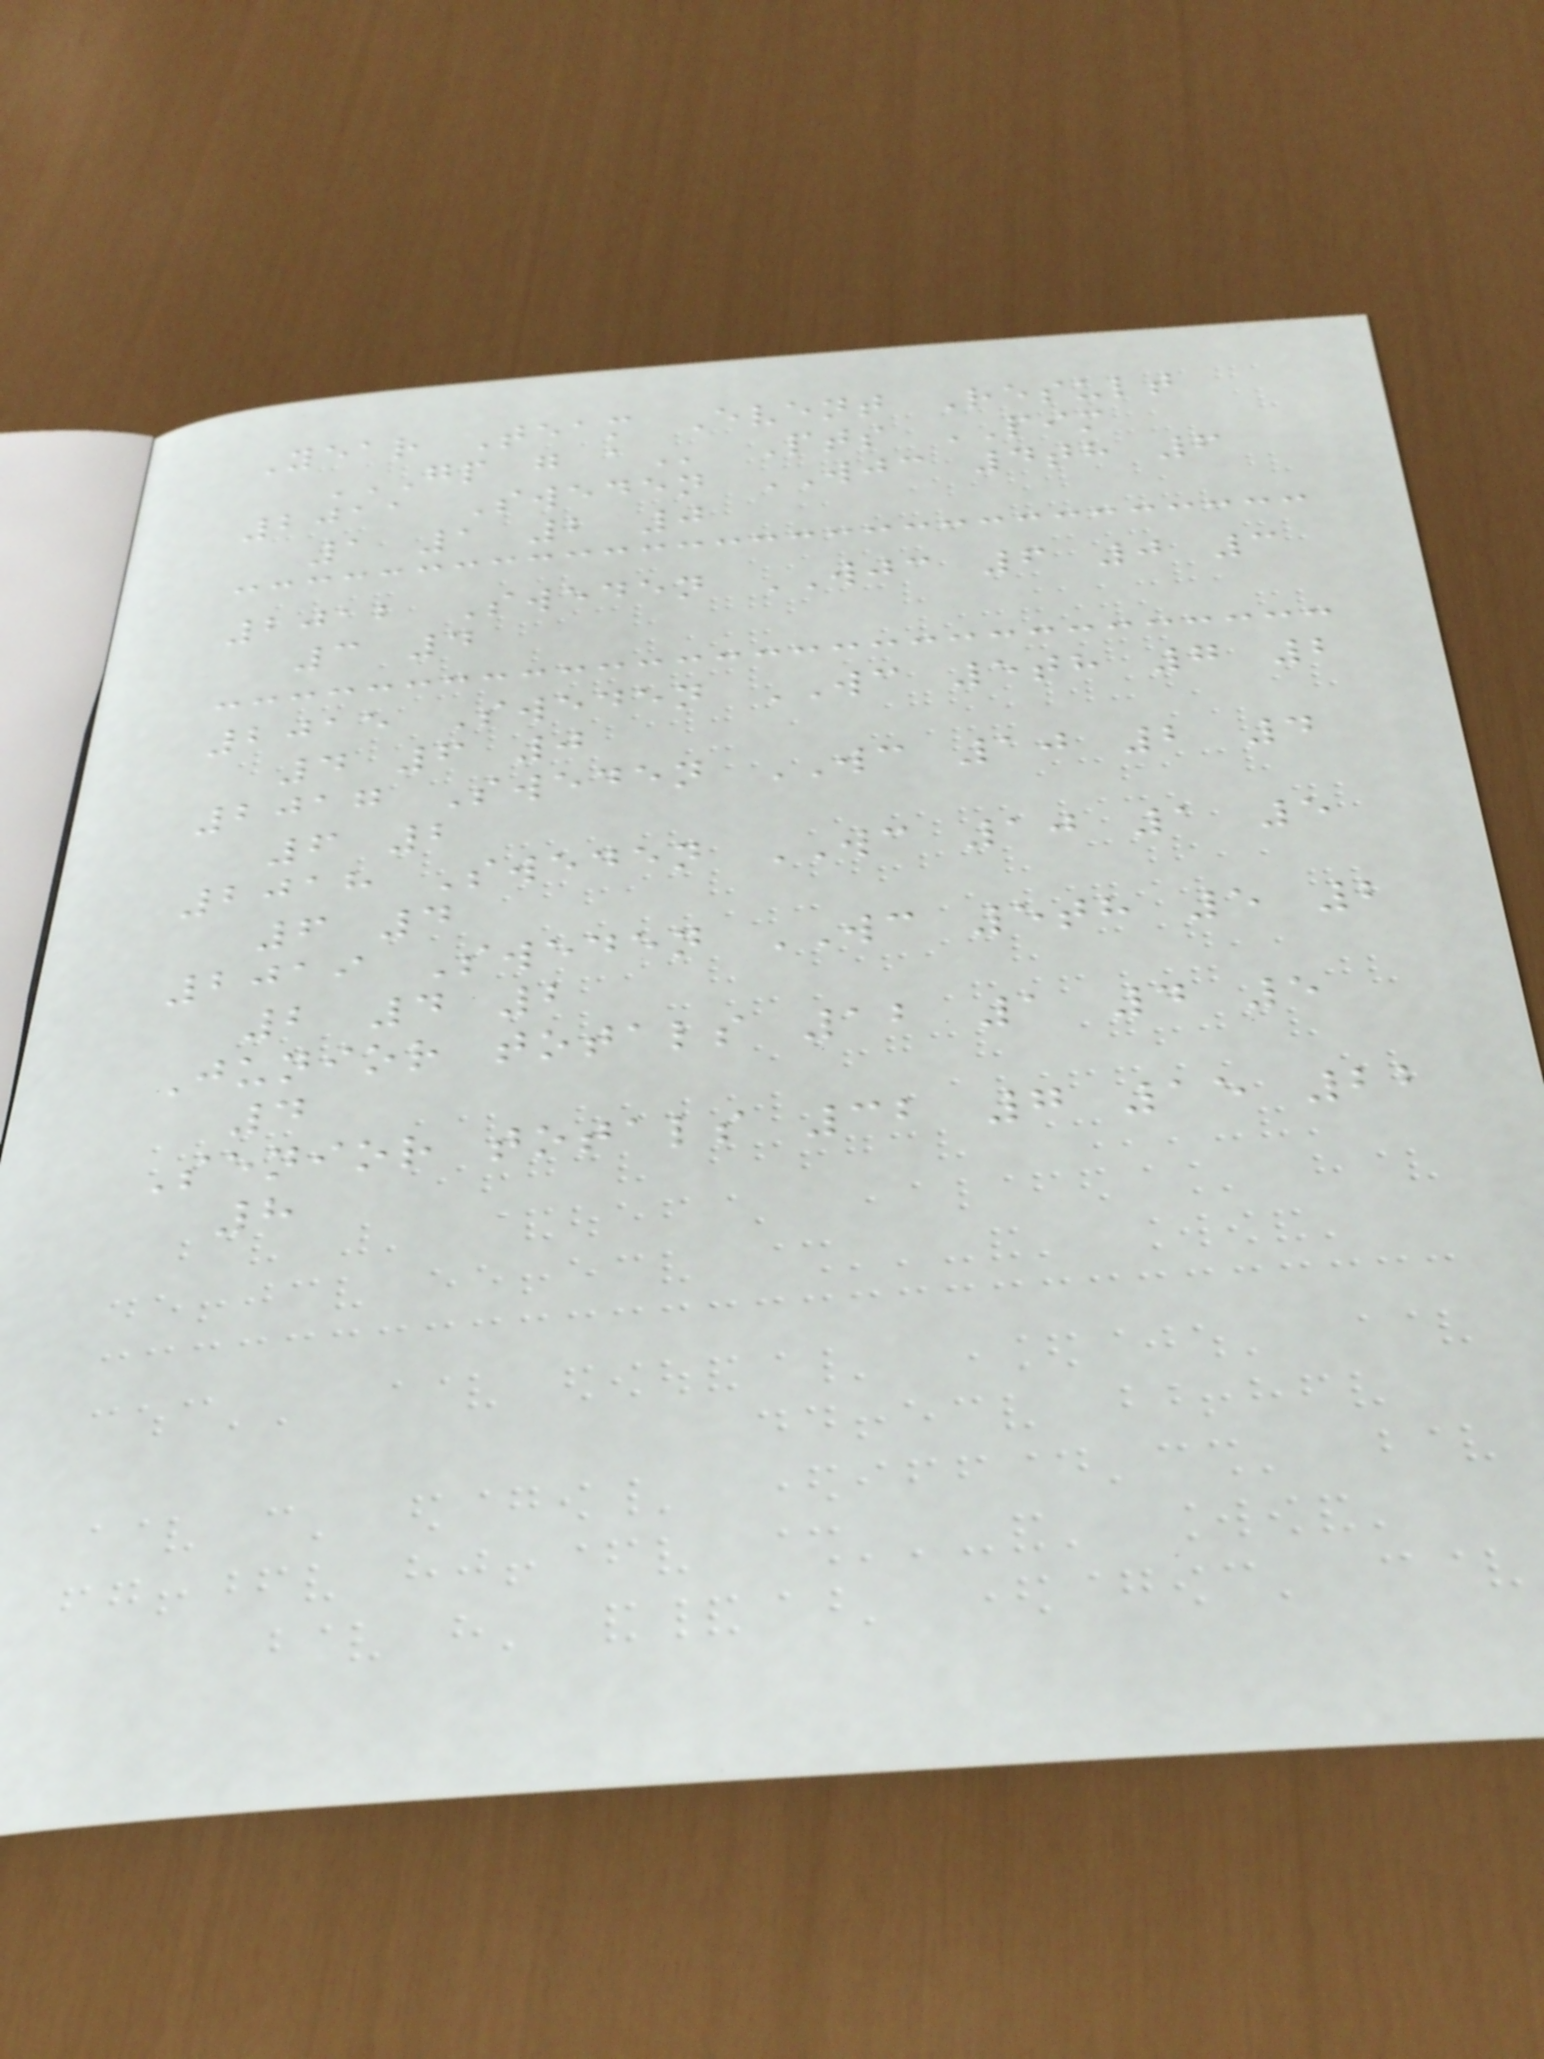Year Team Event Result
GP G A Pts PIM
2011 Sweden WJC 4th 6
1 1 2 0
2012 Sweden WJC 6 0 3
3 4
2015 Sweden WC 5th 7 2
4 6 0
2017 Sweden WC 10 2 4
6 2
2018 Sweden WC 10 1 5
6 4
2019 Sweden WC 5th 5 2
2 4 2
Junior totals 12 1 4 5
4
Senior totals 32 7 15 22
8
